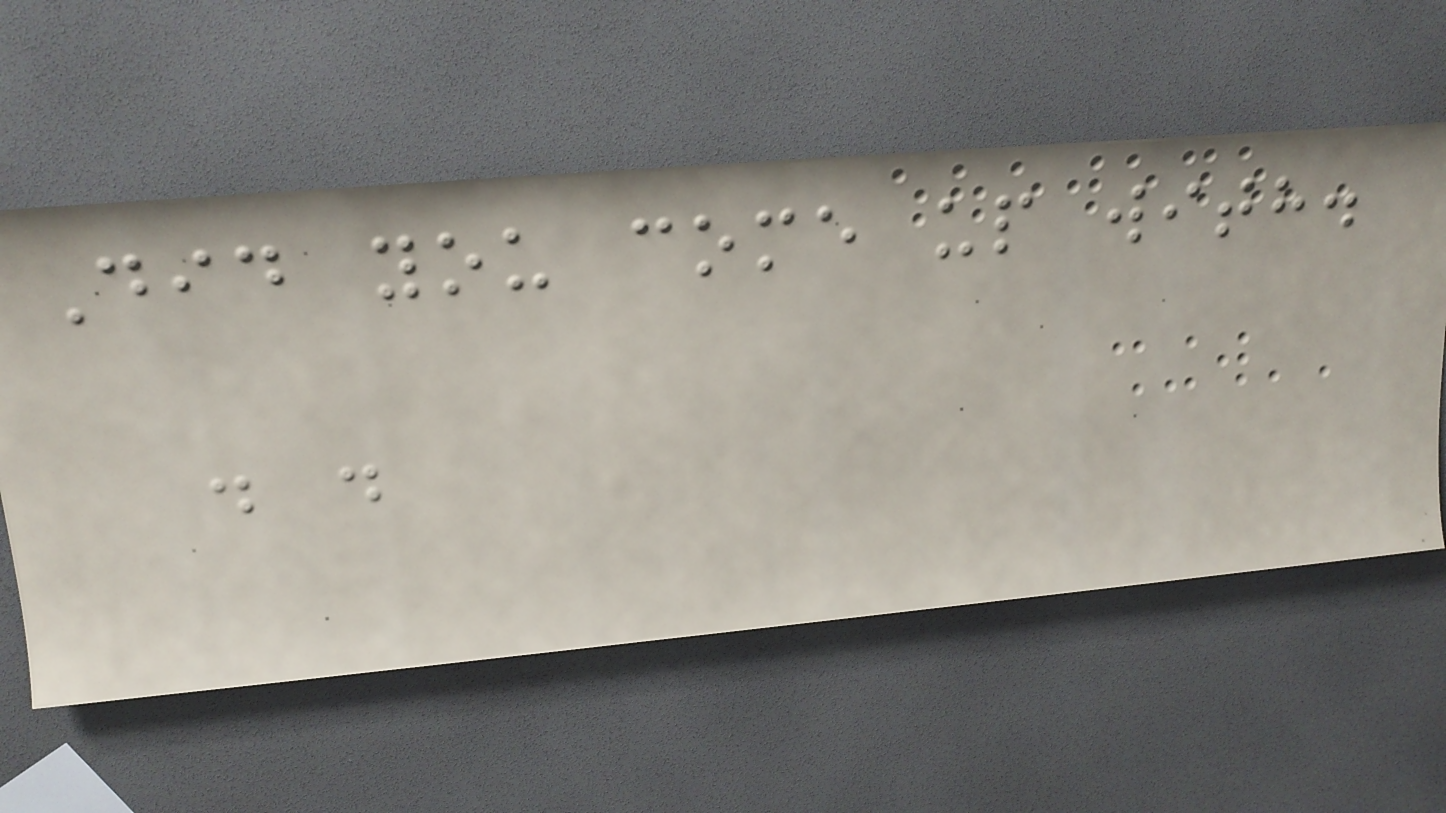Did you come up with.
. .
